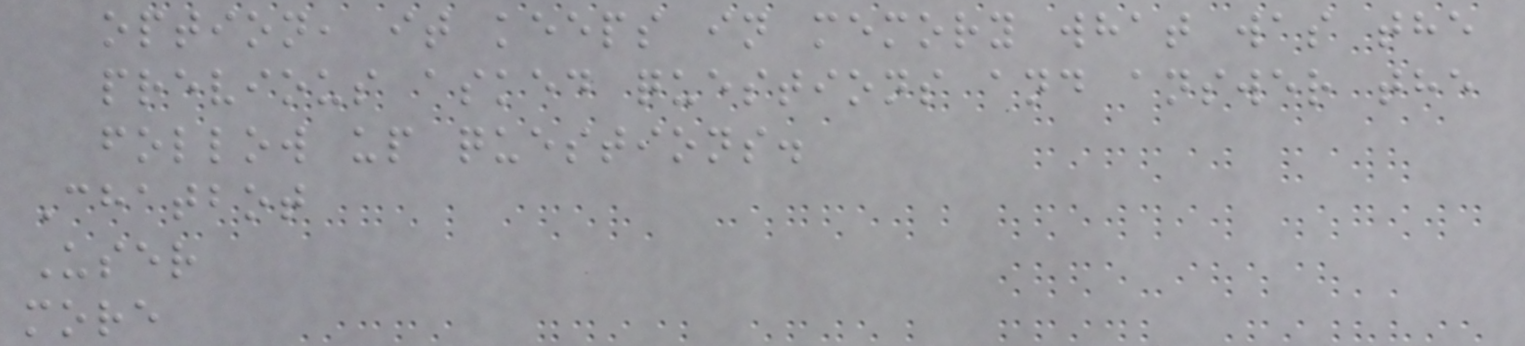option, it keeps in memory what was the
previous asked questions and answer the
follow up questions.
Chatbot
User
more
